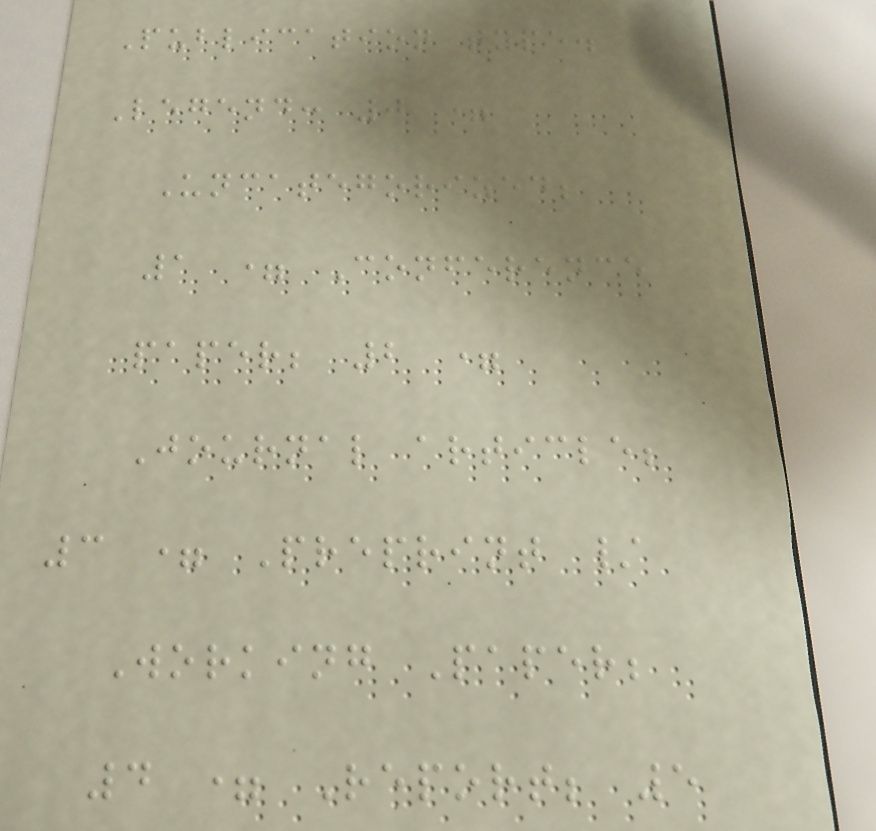Publication type.
Legend: 0 =
Uncategorized;
1 = Conference
paper; 2 =
Journal article;
3 = Preprint /
Working Paper;
4 = Report; 5
